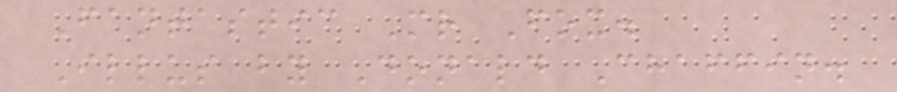Fantastic Mr Fox.
Illus by Donald Chaffin.
